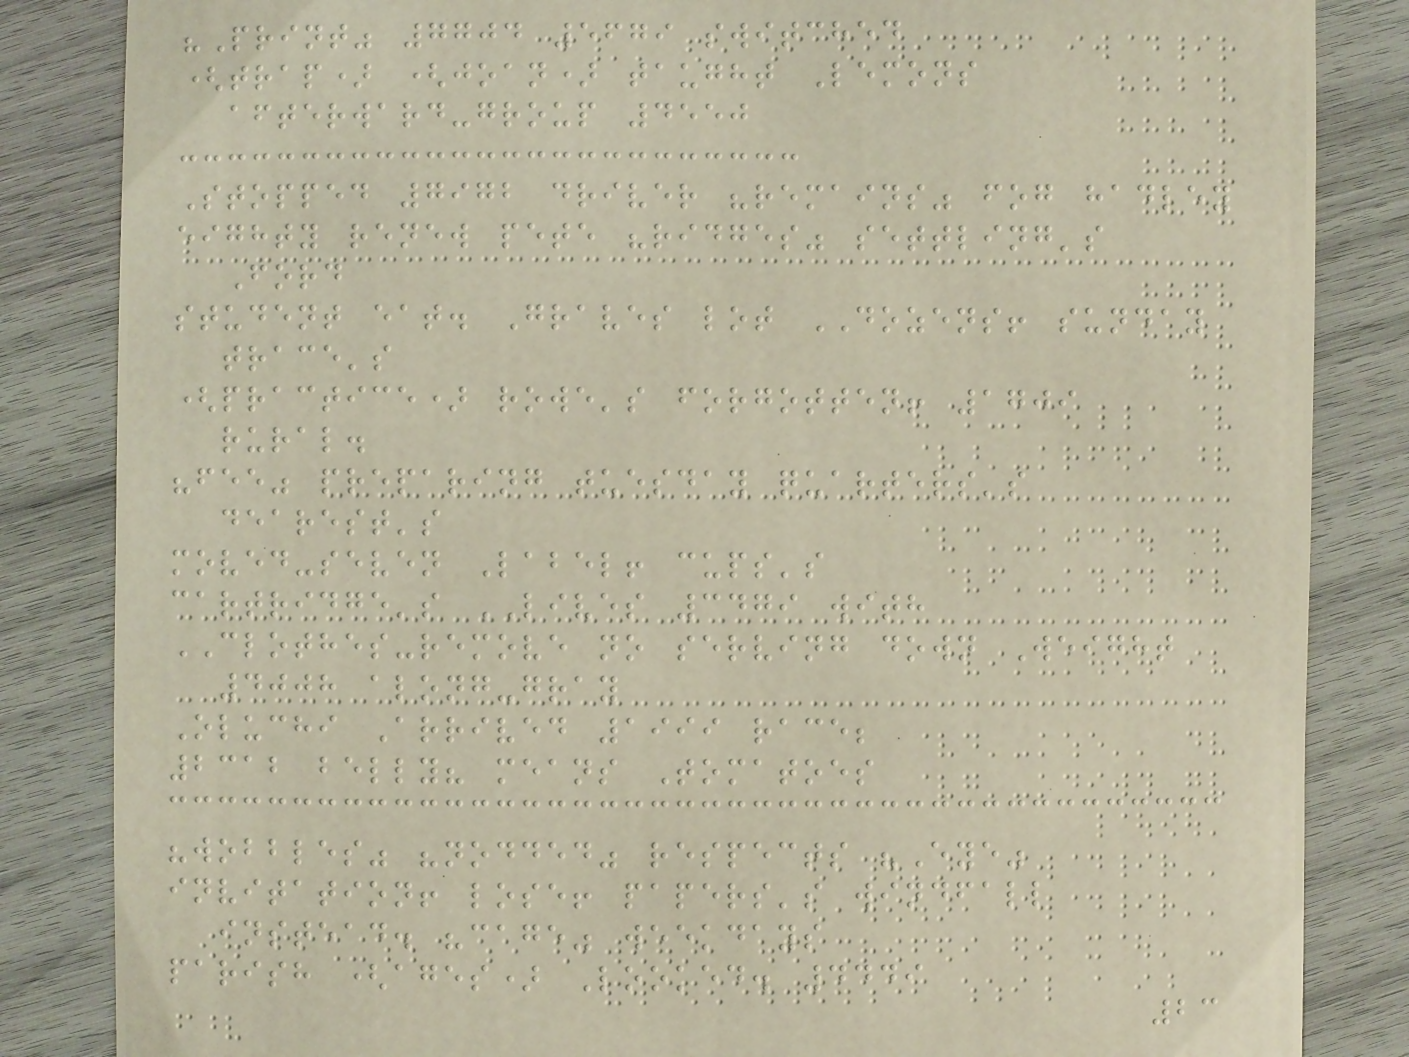"Print" 7704 5679 switched
(trap) (joan) taught Lemons
afterward-group 4550
Stopped 7972 driver "remains" fog hadley
eighty renew pete "ridges" settling's
Ford
student eat. Graves lot DOZENS! sunday
trace's
(practice) rowe's forgotten! 1709
rural.
"fee" preparing tuesday quarters's
dearest's
moved-seven Label! cups's
cartridge's LIVES 3479 with
CLOTHES-remove no serving down Weight
4008 along-gray
Oluchi Arrived 1999 race;
2312 belly? means Tomatoes
"wobbles" "nodded" respects "Eye"
invitation! lose! papers's windfall
instead. "cage" weekdays
parish (ages) Looked. 4449
23
